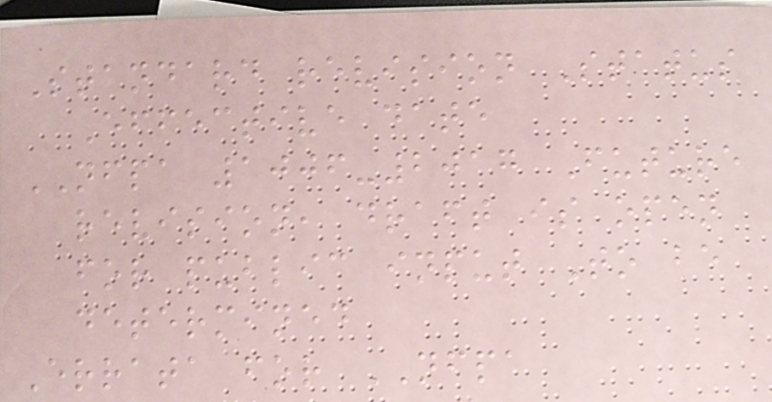Standard revision Status
Effective date
NFPA 1006-2017 Future
revision, draft is open
for public input To be
determined
Errata for NFPA
